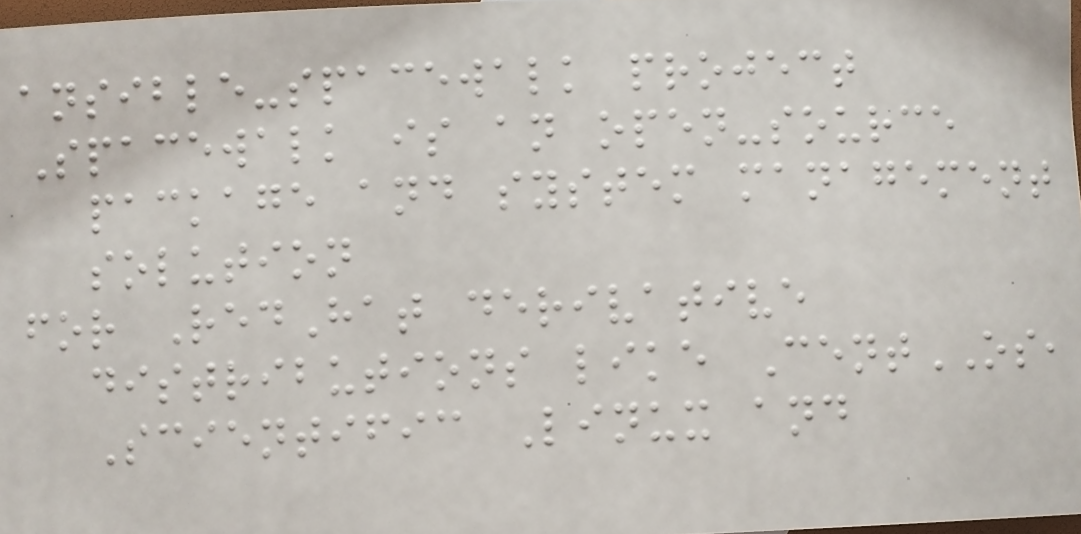ansible-spacewalk project
Spacewalk is an open-source
package and system management
solution
for RedHat derivative
distributions like CentOS,
Scientific Linux and
